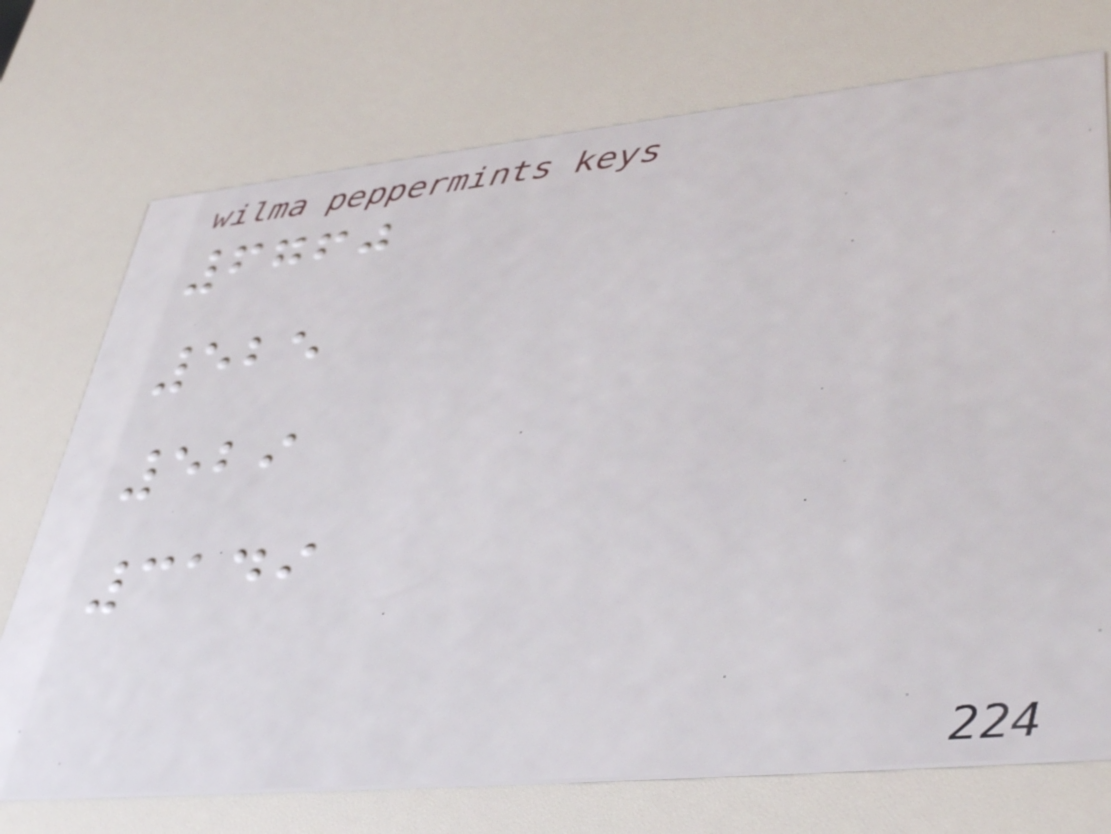6760
525
529
3149
